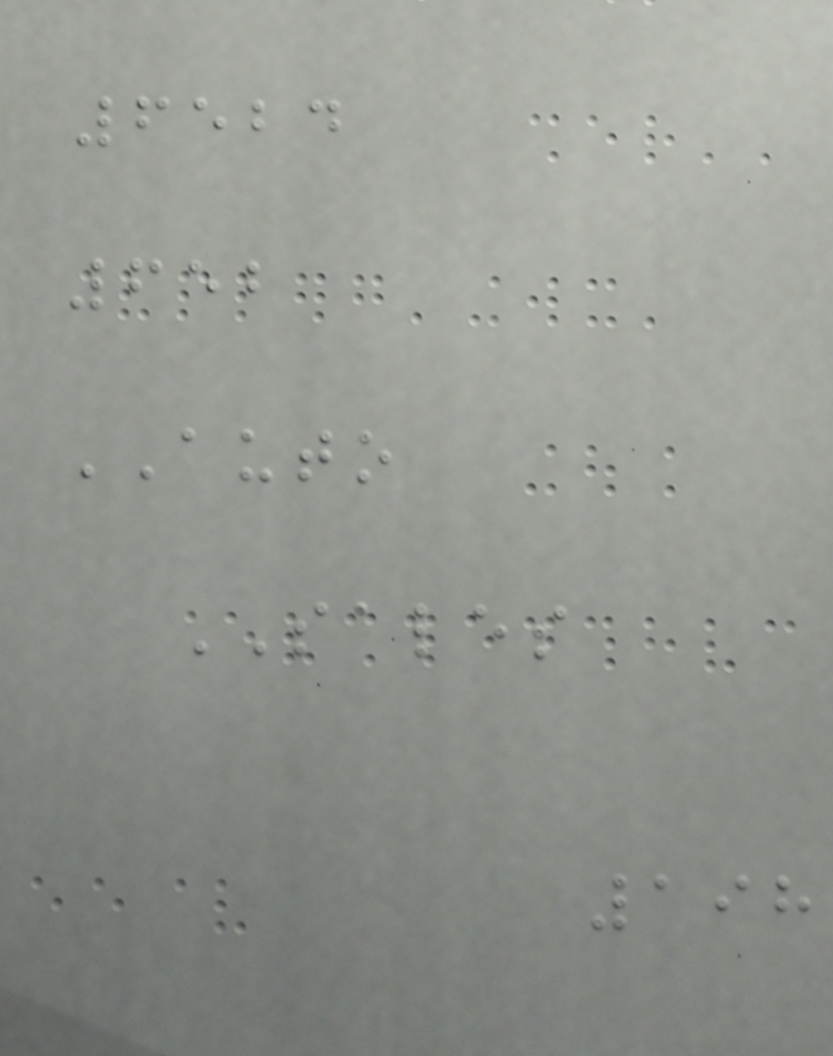6524
652
AUTO
SALES
198
